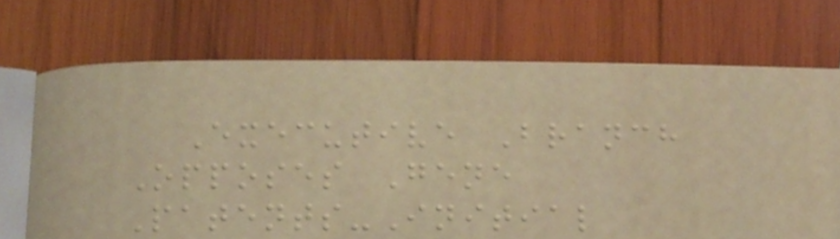Executive Branch
Opposes Gene
Patents-Initial
